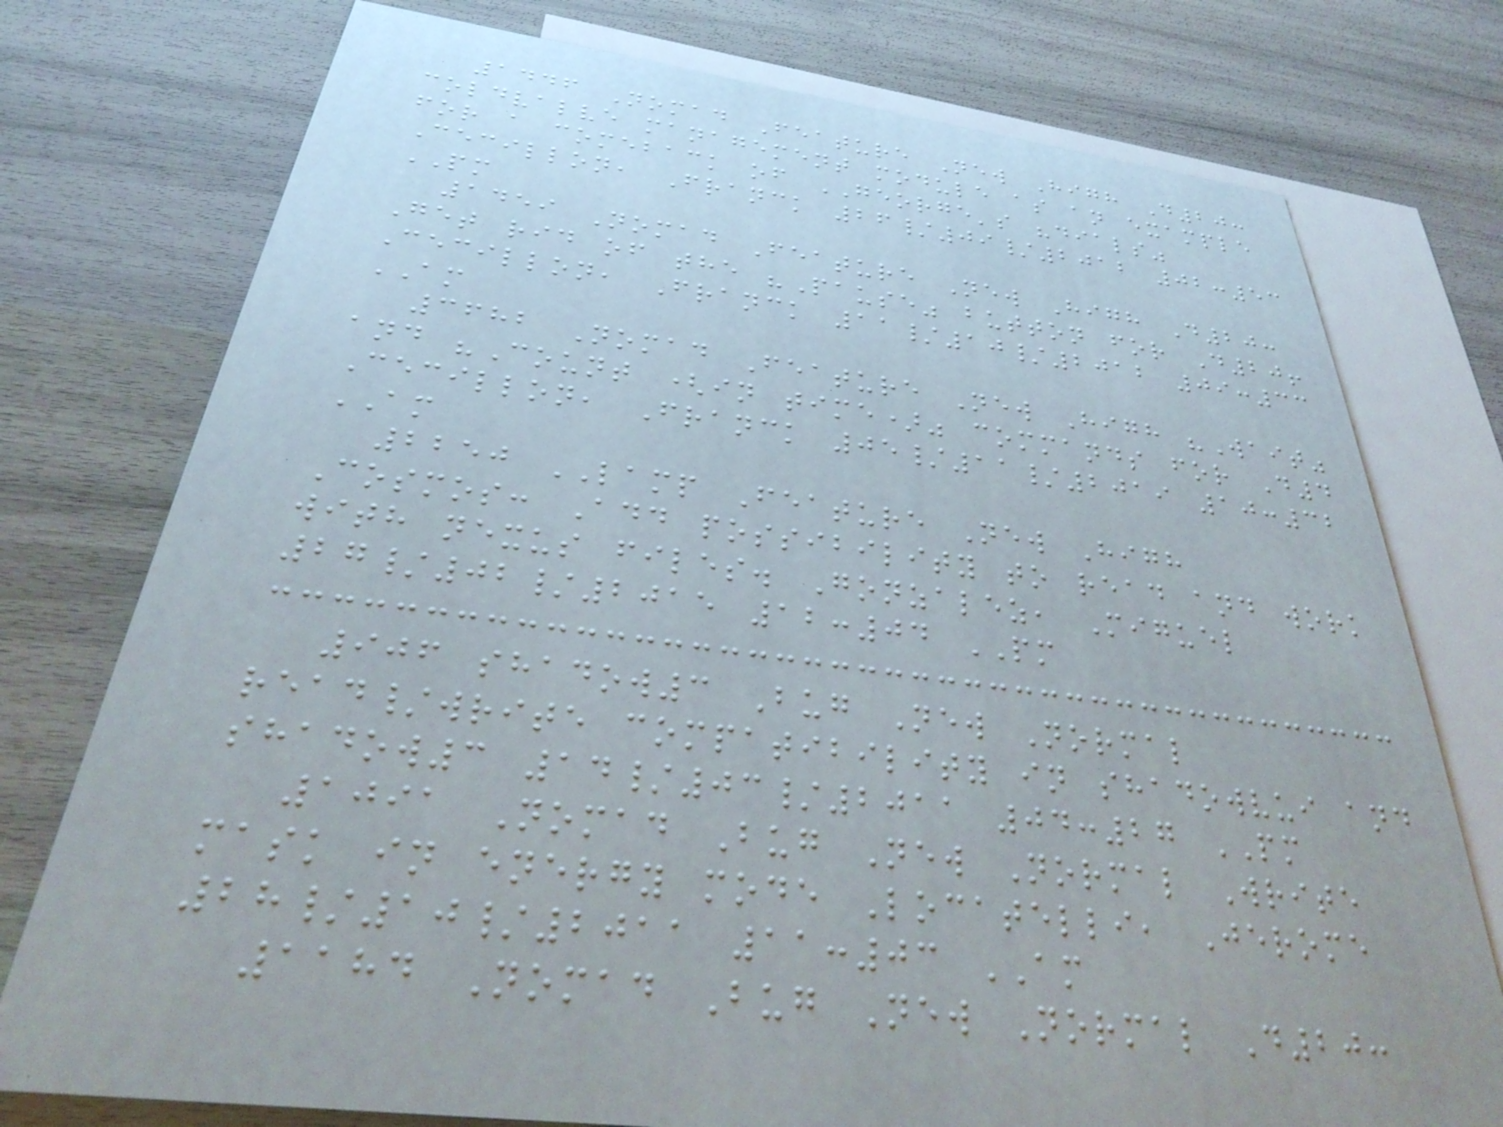1446 Nomad Feature New High D20:
coldvalve management module as an example
for a comeback of GEORGE's "dials"
Cecillon, Franck 26/09/2012 02:53
PM
1459 Nomad Feature New High D20:
Get rid of the "Pause" button for D20!
Cecillon, Franck 11/10/2012 09:33
AM
3682 Nomad Feature New High "Wait"
and "Count (in time)" commands for D4
Cecillon, Franck 05/11/2019 10:32
AM
2250 LAMP Feature New High
Cosmos: Add possibility to read and work
with nexus files. Gonzalez, Miguel
27/02/2015 12:04 PM
906 shadow3 Bug New Normal
read/write compatibility in shadowvui and
shadow3 14/03/2011 04:27 PM
1091 Nomad Bug New Normal Write
mask in energy mode Locatelli, Jerome
28/10/2011 11:03 AM
1184 Nomad Bug New Normal D20:
